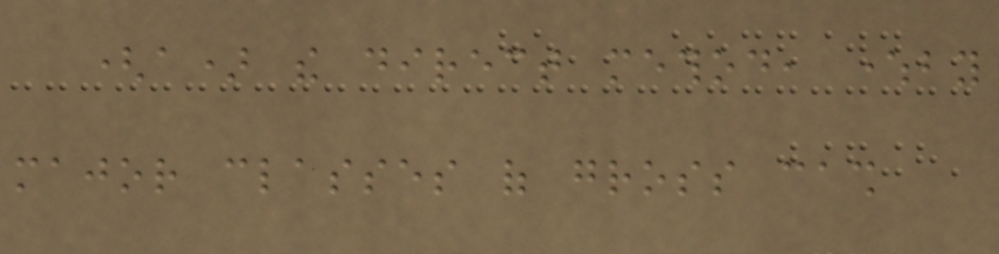(a) the direct method, whereby
major classes of gross cash
